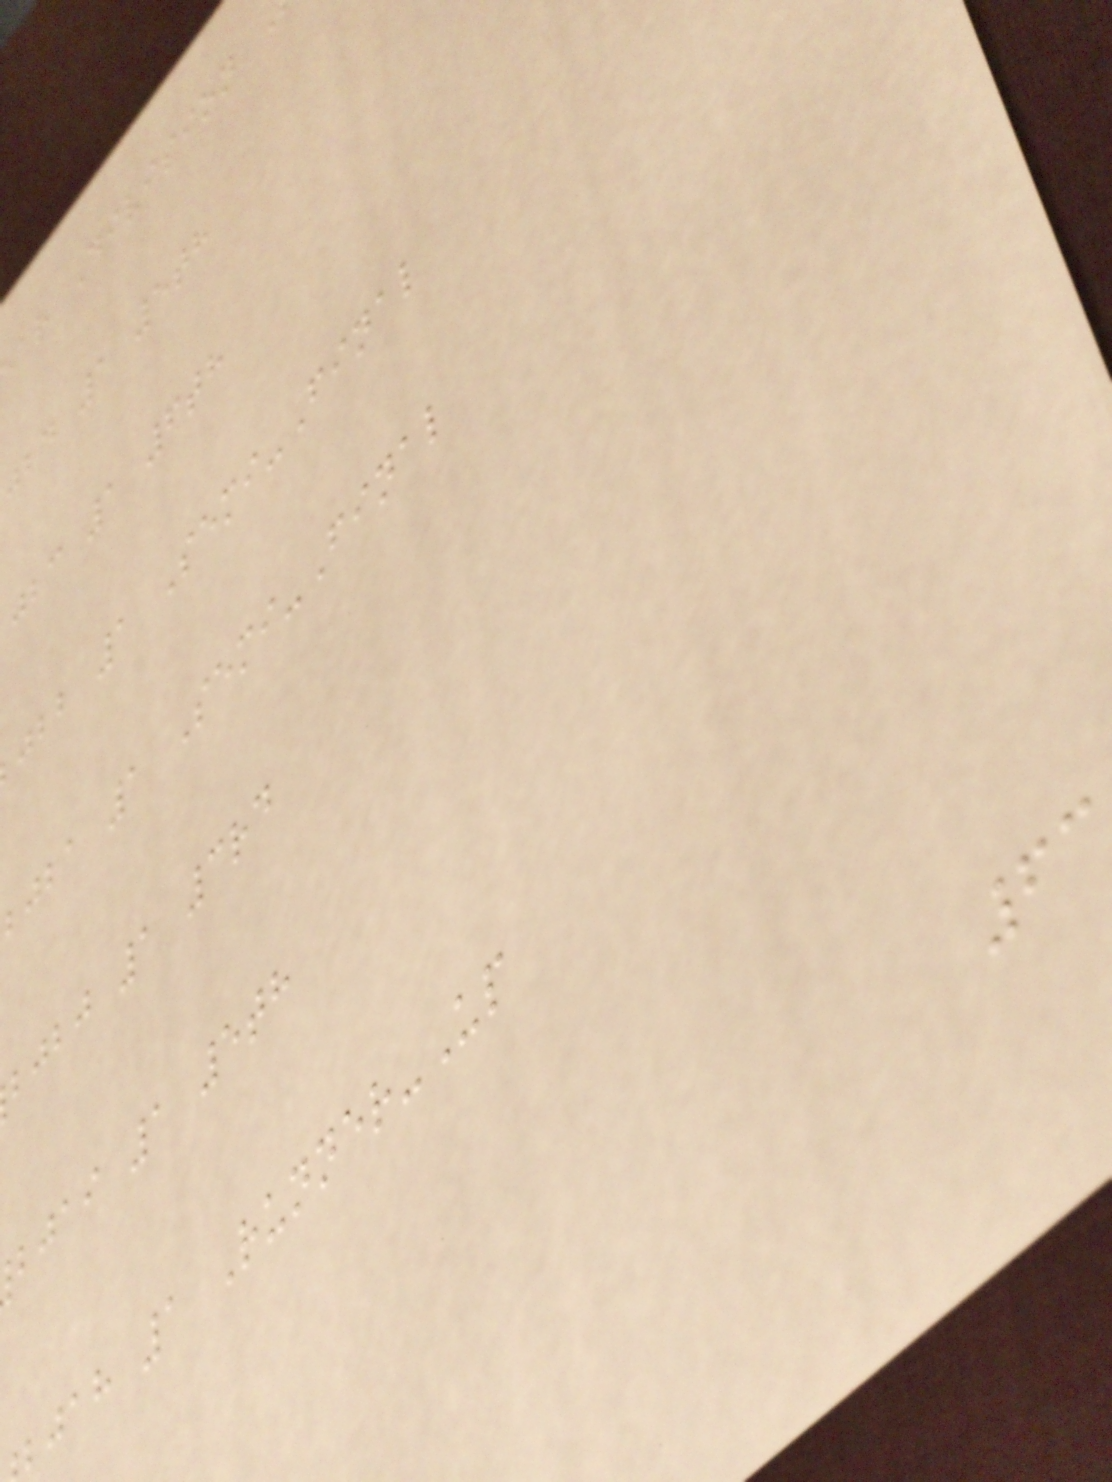ar Division
jbd 1 5th
jbc 1 6th
jbb 1 Semi-Final
bjba 1 Semi-Final
bjbj 1 3rd
bjai 1 5th
jah 1 Runner-Up
63
